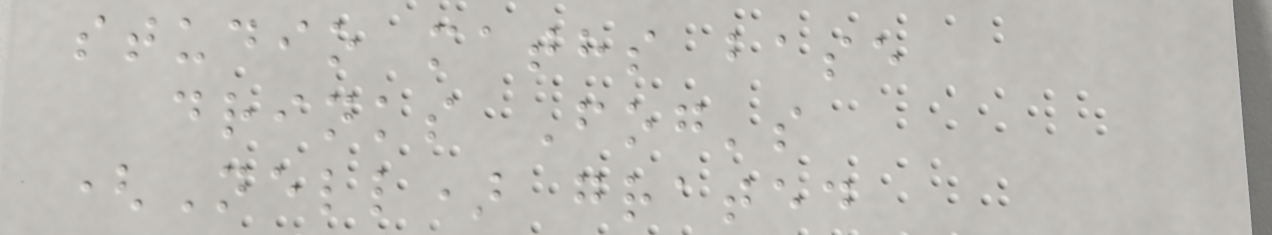studio maths base
drinks Fog's
(Nell) grated
